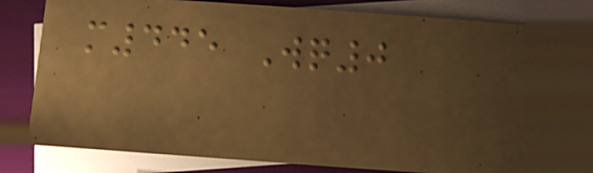m445 Wq0
